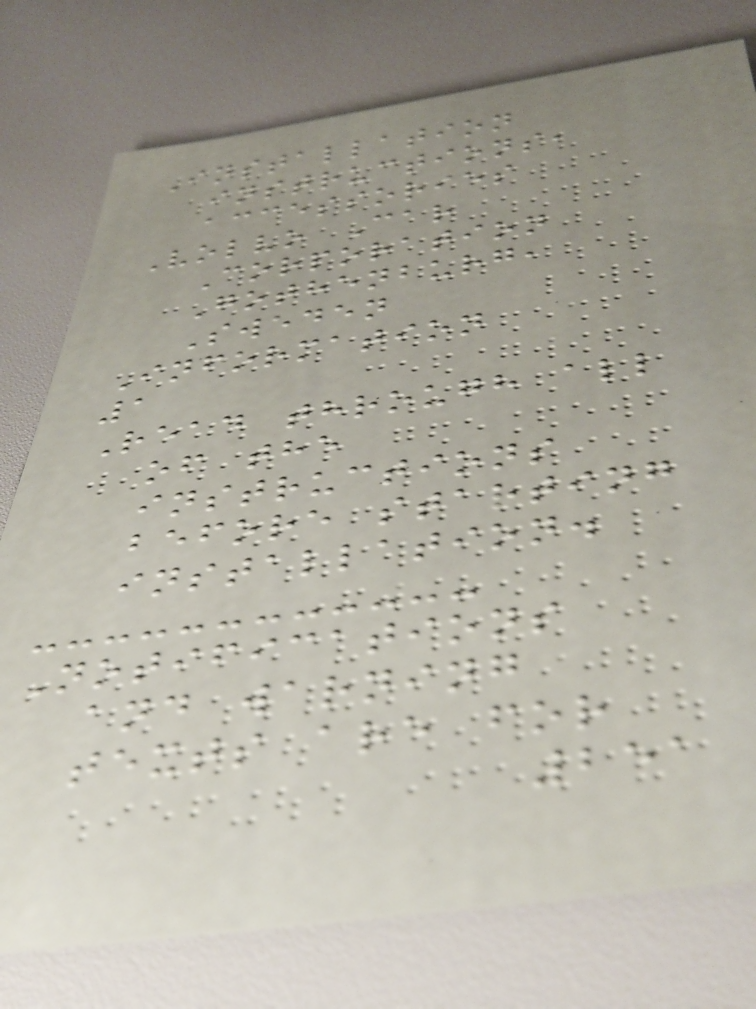Installation
instructions,
accessories
Volvo Car
Corporation
Gothenburg,
Sweden
Information
1
Read through all
of the
instructions
before starting
installation.
Notifications
and warning
texts are for
251
